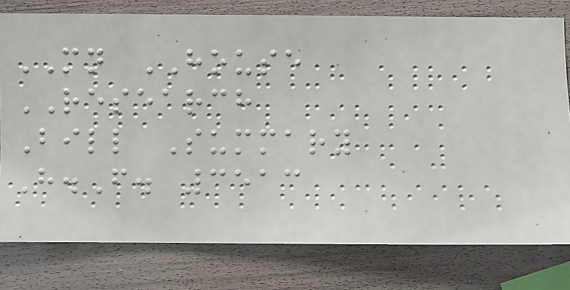MN HOUSE
RESEARCH
Bill Summary
H.F. 3513
